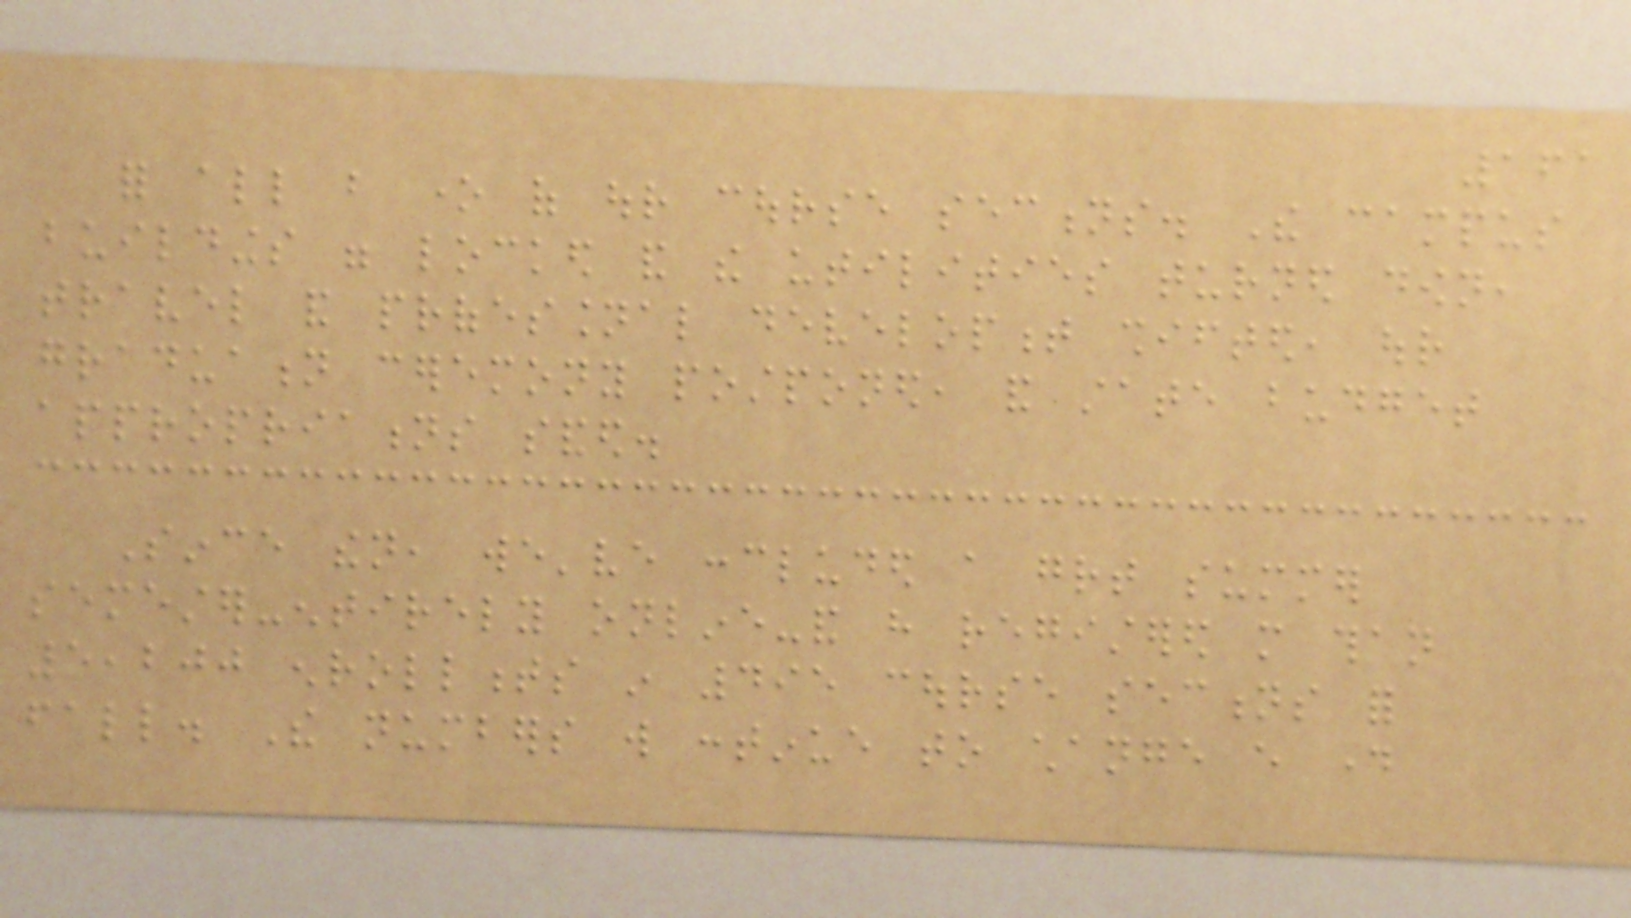161
for all but one of our course sections. The campus
buildings were locked and the utilities turned down,
travel and professional development shifted, our
graduation ceremony postponed, and state budget
appropriations sanded.
Since then, we've concluded a great summer
semester-entirely online-and have registered more than
5,200 enrollments in 495 course sections for
fall. The numbers will continue to change every day
